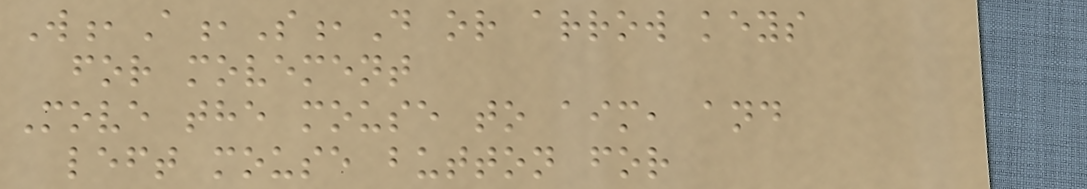W,A,S,D or arrow keys
for movement
Move the mouse to aim, and
left mouse button for
